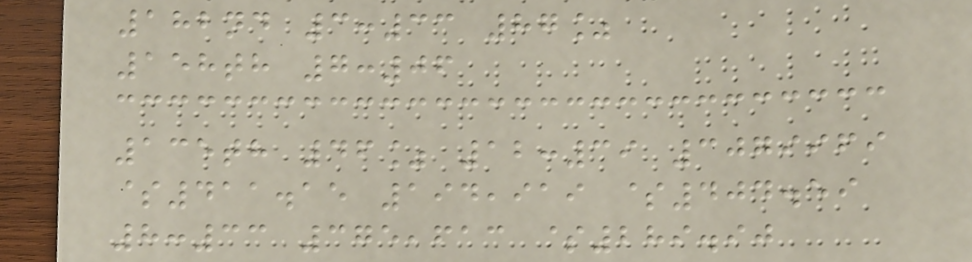182nd 3:33 87%
158th 7:06
135th 46% 12:39 3079969
$411.15 194,919 $404.59
8:33 375,613 $289.90
